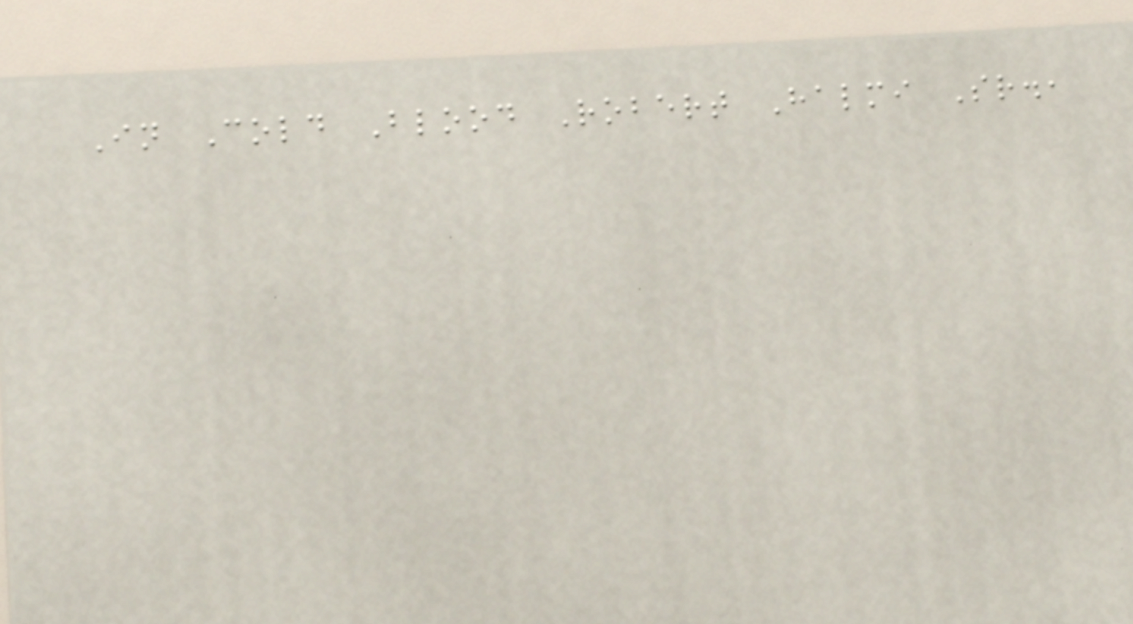In Cold Blood Robert Halmi Sr.,
